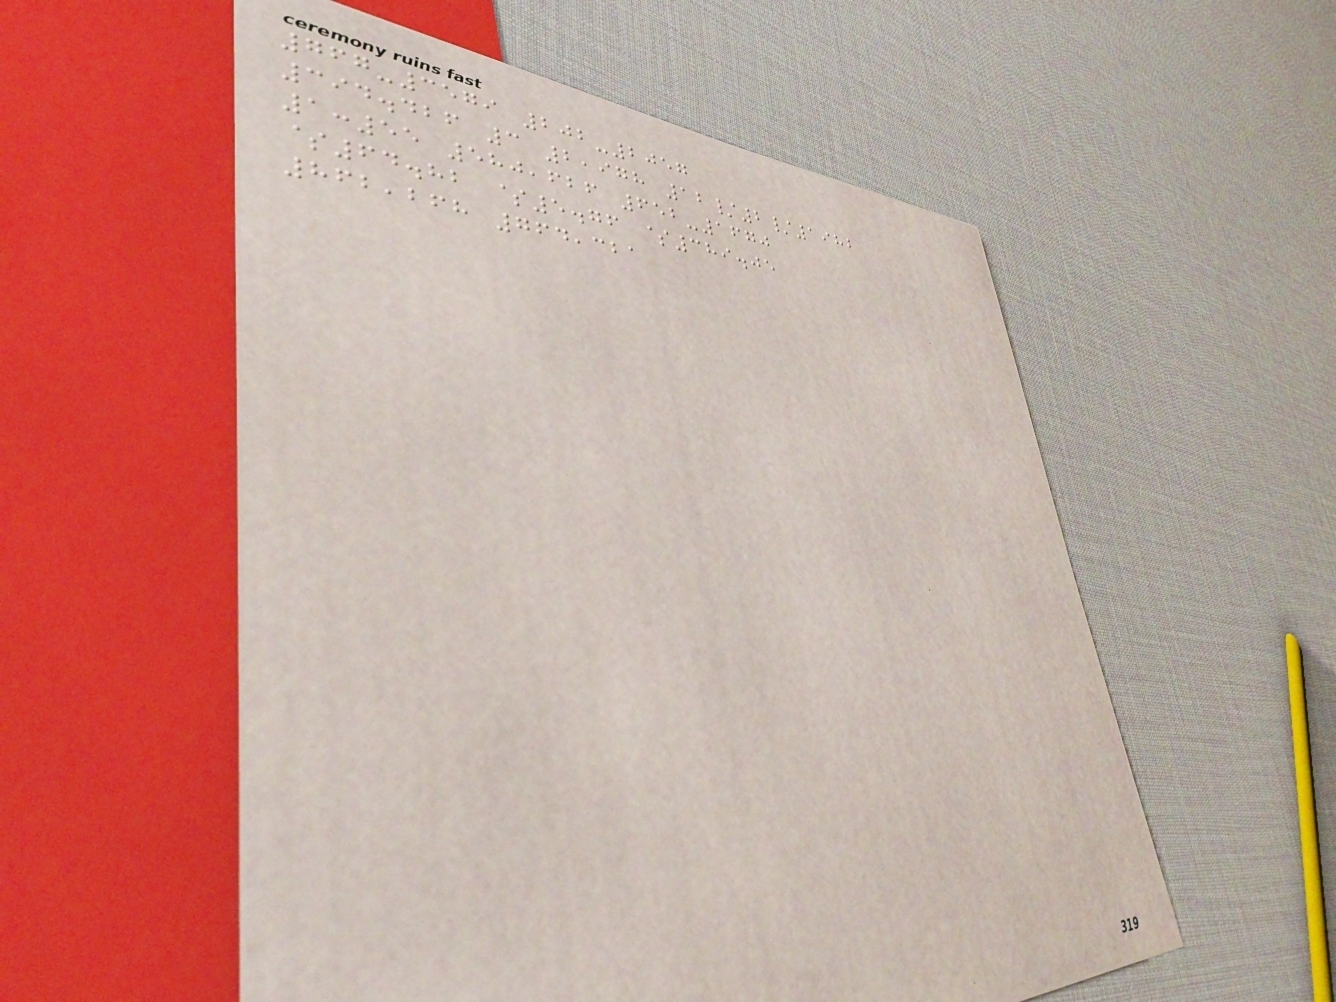767-3579 202-2057
394.426 3 2,978 12/2/1982
1:55 580,626 652-1670
$64.82 $5.76 $389.05
862,268 764,321
